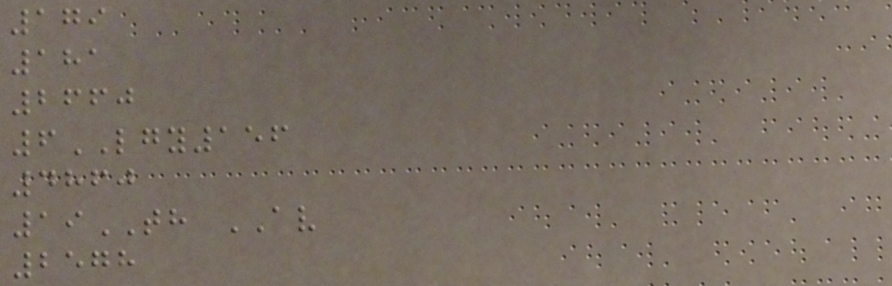179
181
2660
6LGY156
4860
19TH AV
2578
